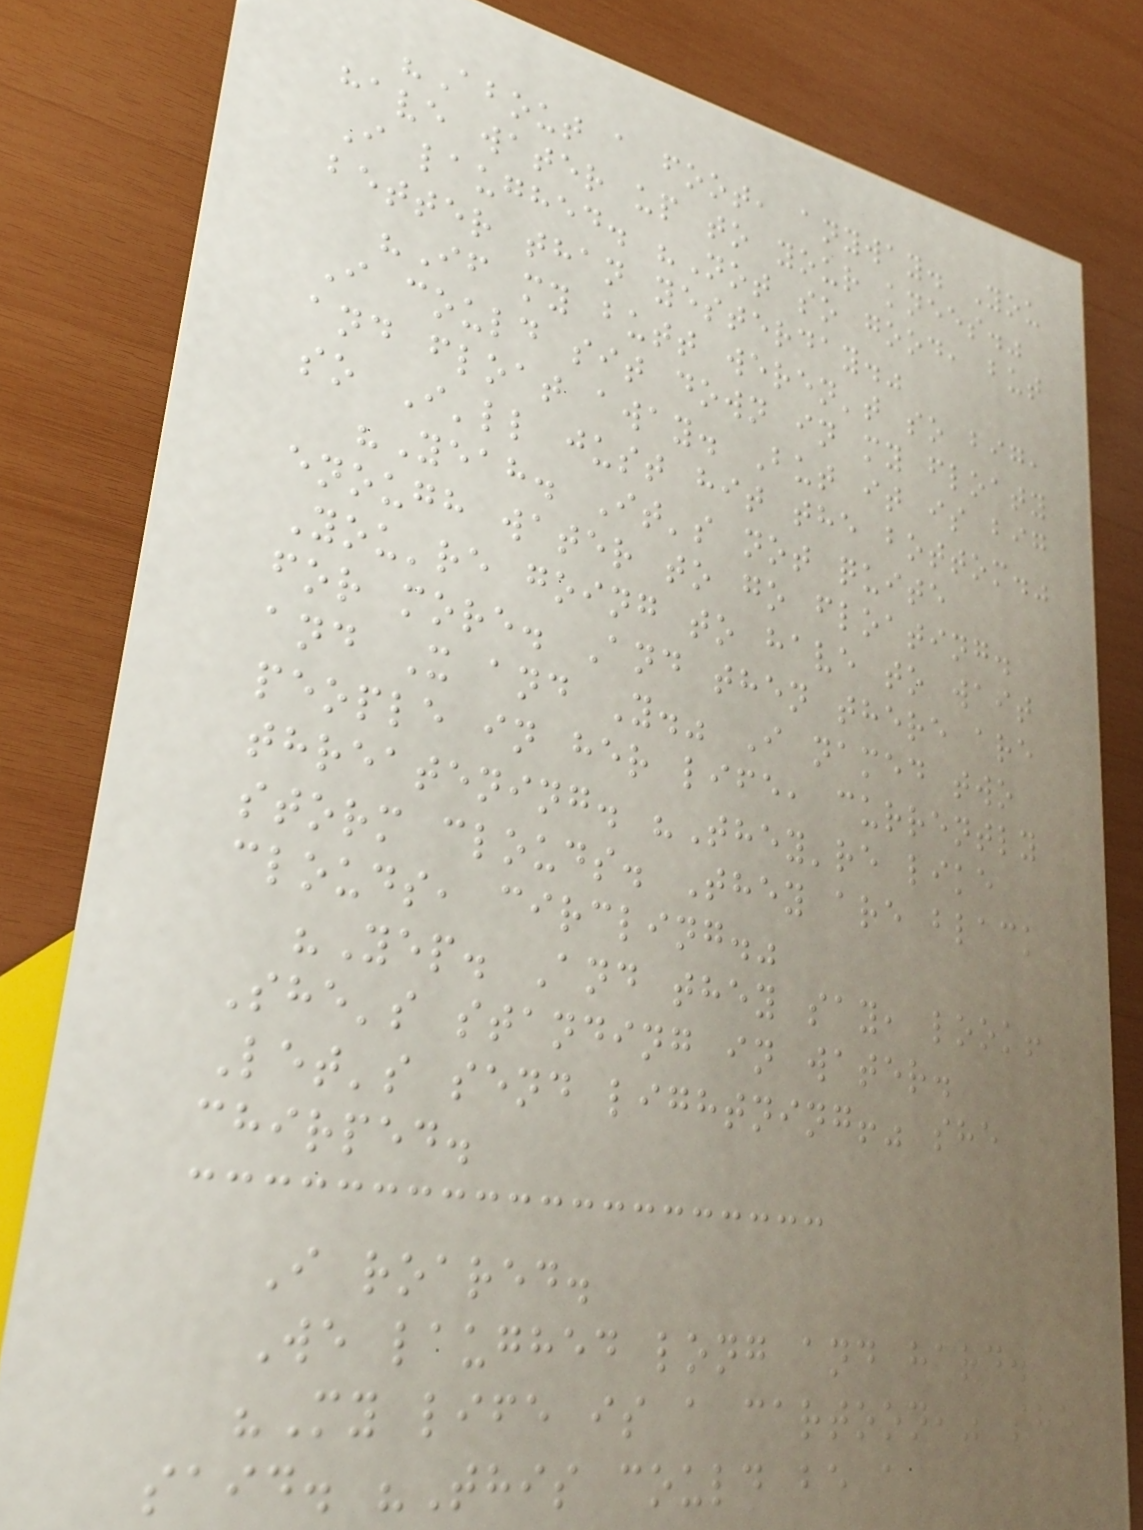"About a foot, anyway. You
have water up to your knees."
I laughed. "Not so good, but
better than yesterday."
"If my butt weren't so big,
I could sit down in my floaty
and float away. But it is big
so I'll just hit the bottom."
"Yeah. It's not quite
enough water to go floating.
You're going to have to wait
for more. And then there are
and X and Y." I named two
people in her life, currently
threatening. "They're like
storm clouds. They are black
clouds, circling."
"Yep. And they say, look!
She's standing in water.
Let's send lightning!" she
chirped.
I roared.
We laughed long and hard.
"My life is a cartoon," she
said. "This could be a
